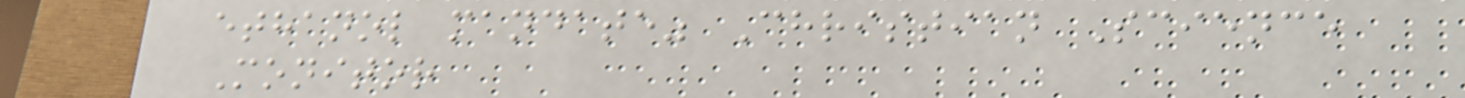ethanol mandate" Christian Science
Monitor
